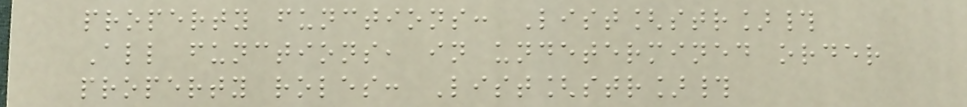property functions: List[str]#
All functions, in undetermined order
property roles: List[str]#
